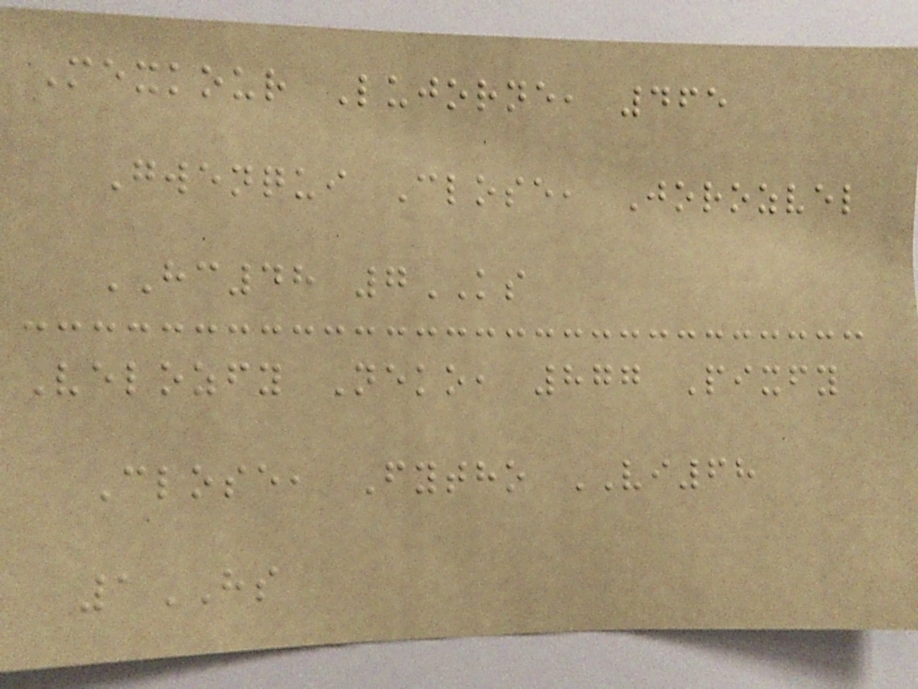Mexkour Lujorne, 465
Gwenqui Close, Jorozvel
HC48 7KS
Velozfy Neko, 877 Pixfy
Close, Fytho VI68
1HS
